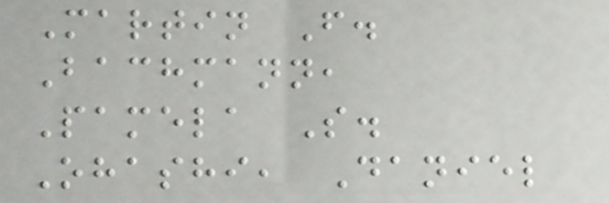Martin F.
Bachmann,
Pamela S.
Ohashi, Daniel
